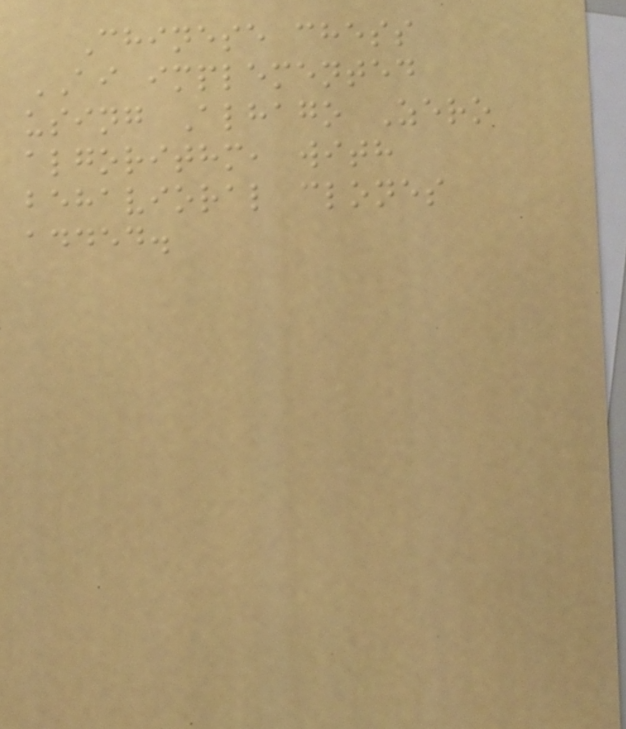Chinese chess
AI implemented
using Alhago Zero
algorithm, with
behavioral clones
added.
